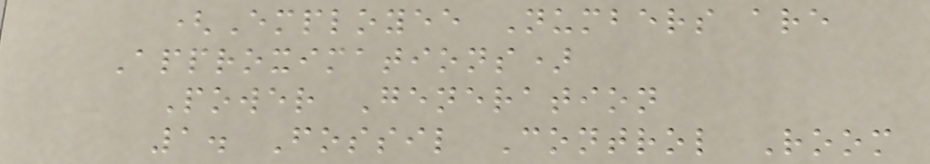(Employee Numbers are
Approximations)
Power Generation
1. Fossil Control Room
